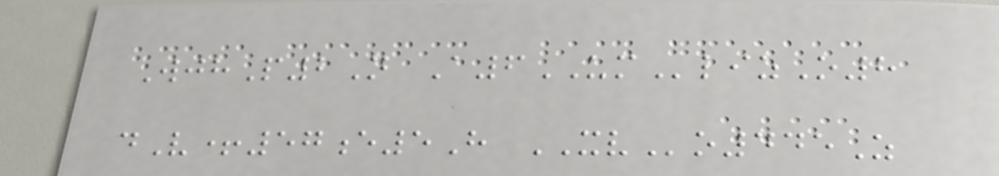WjhP2N A6UMlizO8
dV+57e5H XVo445Z
